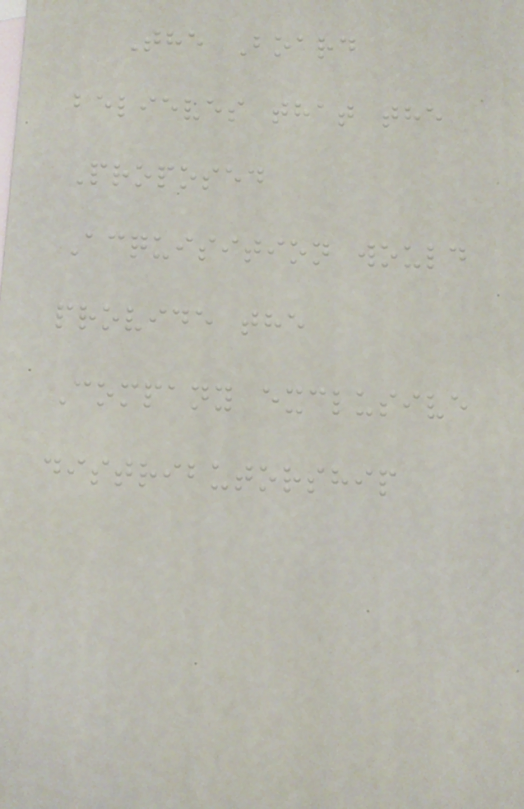The Board
believes that the
Proposed
Acquisition would
provide the
Company exclusive
distributorship
